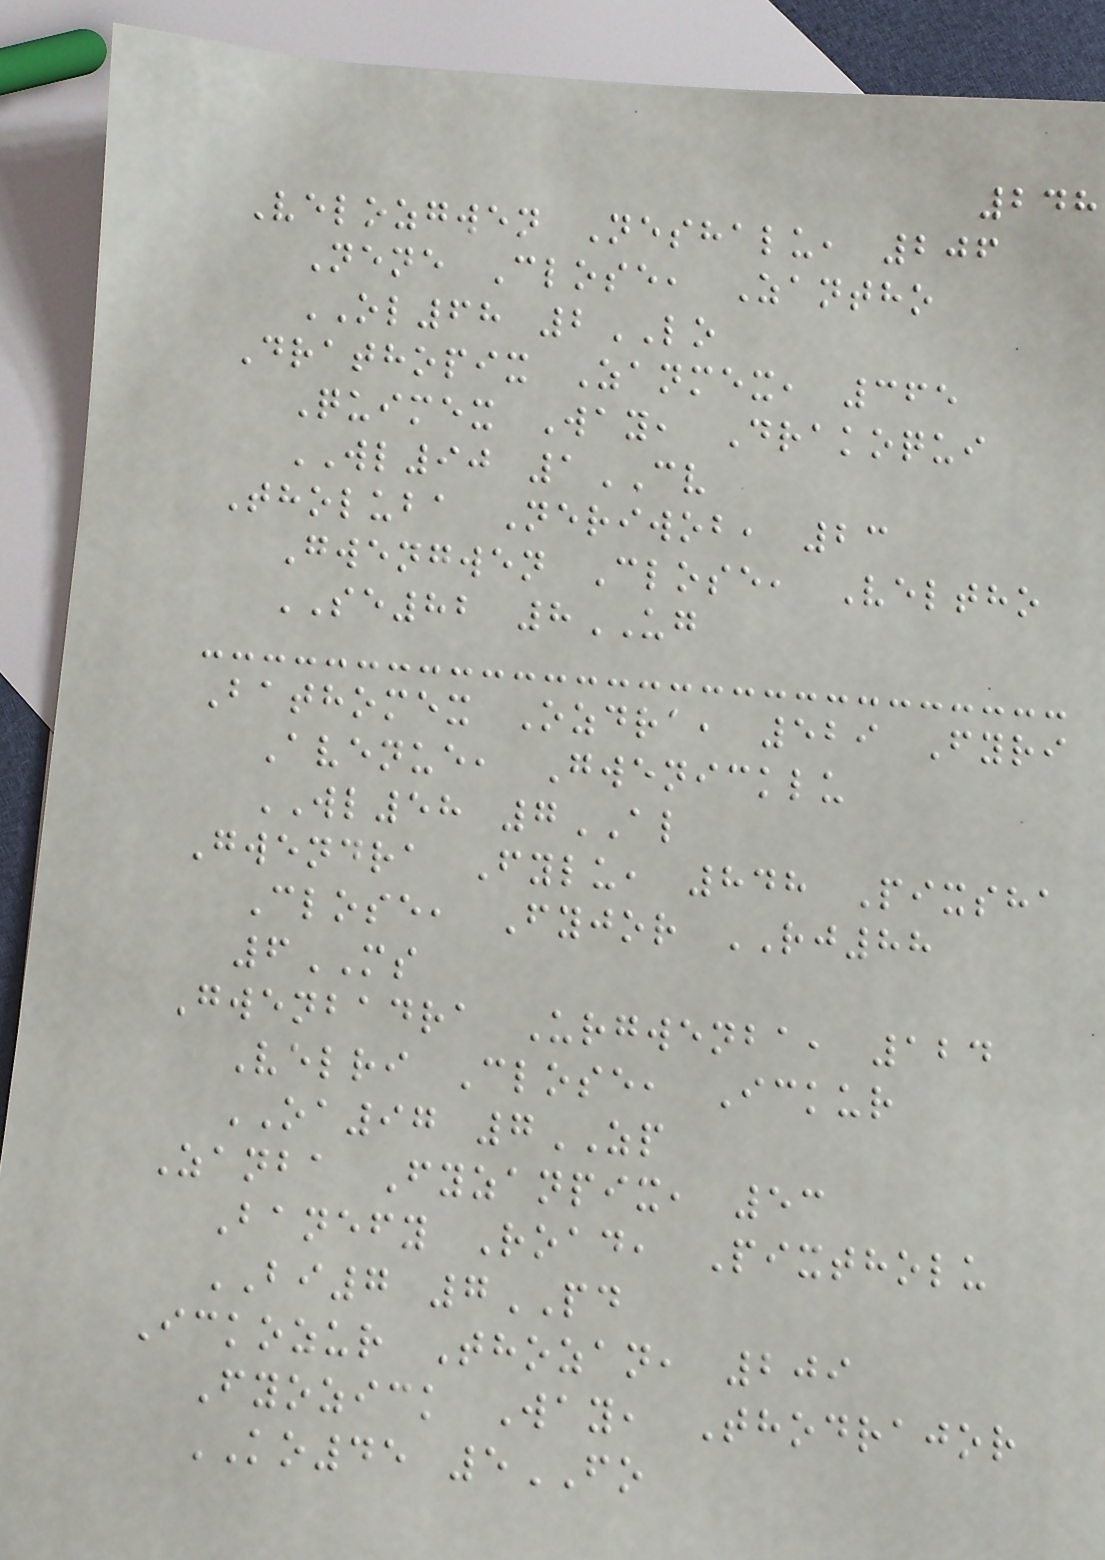248
Velozgwen Neshalu, 206
Nene Close, Zantho
OL68 2LO
Drathopix Zanmex, 365
Quimex Way, Drakoqui
WL90 1CV
Tholuba Neriwob, 23
Gwengwen Close, Veltho
SE82 8UG
Bathomex Ozdra, 529 Fyri
Avenue, Gwenicklu
WL58 7AL
Gwendra Fylu, 848 Pixsha
Close, Fyjor RJ88
6MS
Gwenbadra Urgwenba, 124
Velri Close, Ickur
OA97 7ZP
Zanba Fyzanpix, 53
Banefy Road, Pixtholu
BI7 7PD
Ickozur Thozan, 209
Fyozick Way, Thodrajor
KO45 5FO
